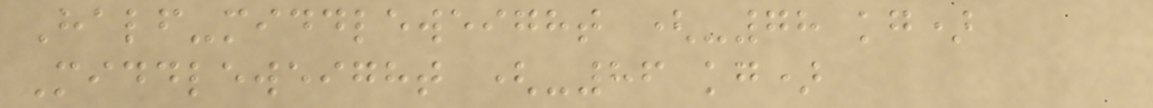Half-middleweight (-78 kg)
Middleweight (-86 kg)
